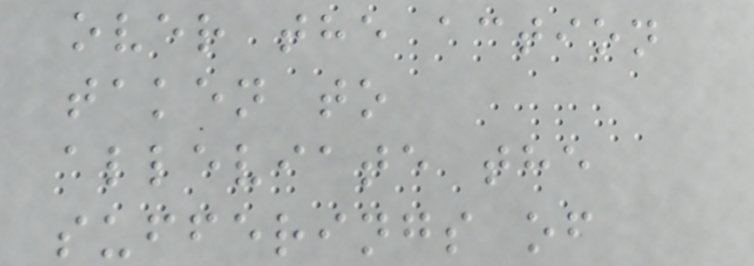over the action
taken to
alleviate the
sufferings of
